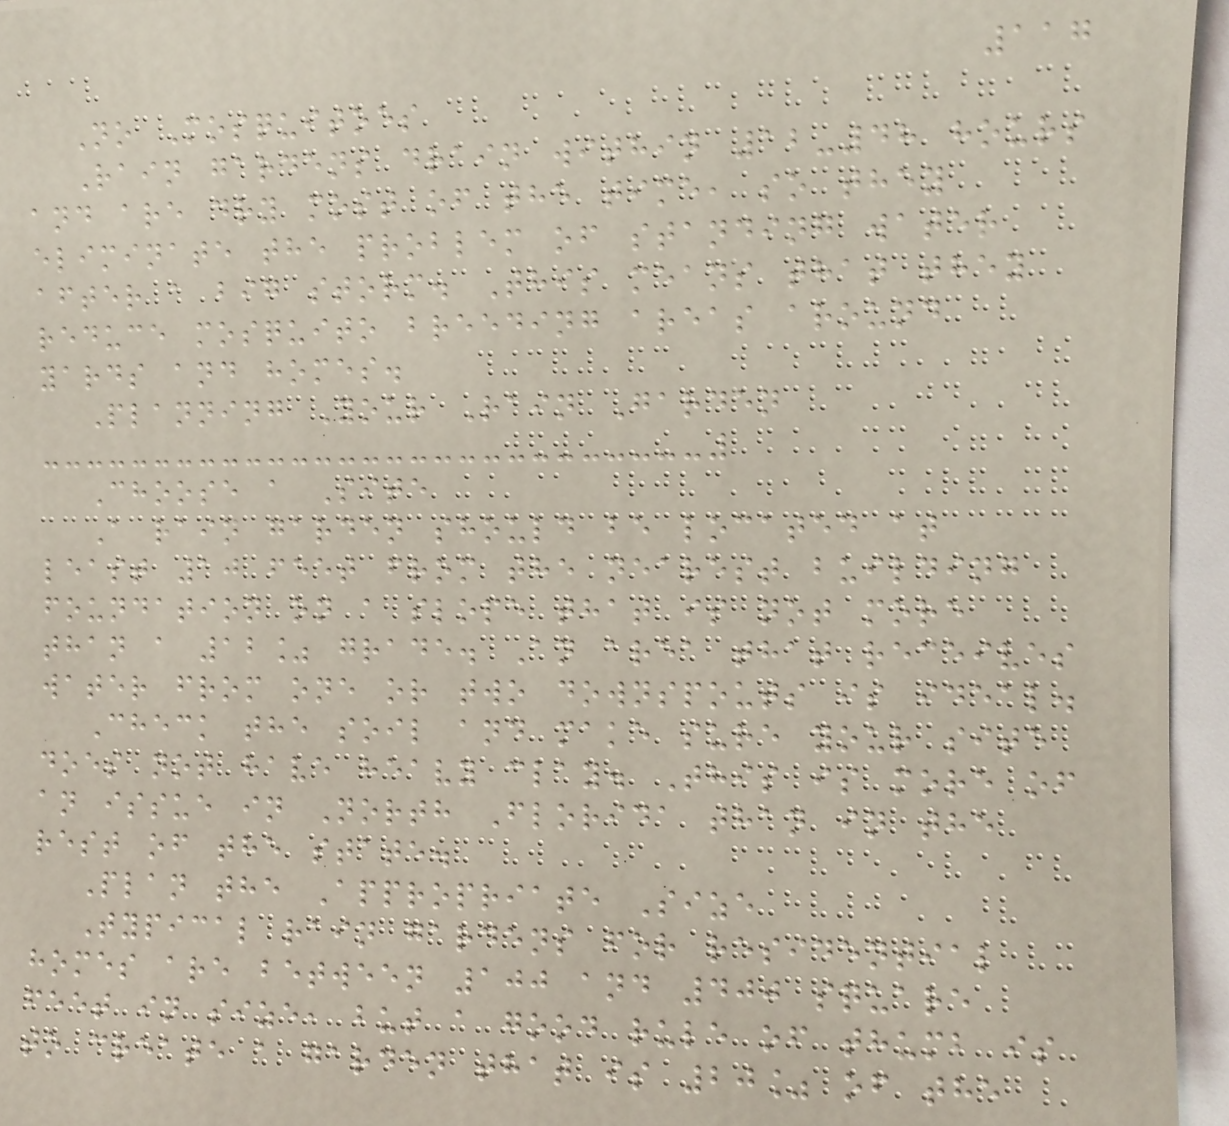117
No Mosquitoes
Rain gardens drain within 12-48 hours
and are dry most of the time, so they
eliminate the problem of standing water
after a big storm. This means that they
reduce mosquito breeding areas around
yards and homes.
Planning Your Rain Garden
Choose a Site
A rain garden should be located at
least 10 feet from the nearest building
foundation on a slope that is not more
than a 12% grade. An area that receives
water from one or two downspouts is ideal.
Check the soil and make sure your site
does not have heavy clay. This is more of
an issue in North Florida than in the
rest of the state.
Plan the Appropriate Size
Typical rain gardens for residential
homes are between 100 and 400 square
feet in size, but a good rule of thumb is
to create a garden that is 20% of the
